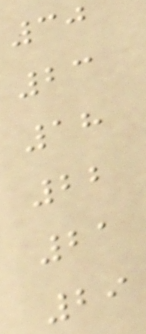30
23
18
22
21
29
